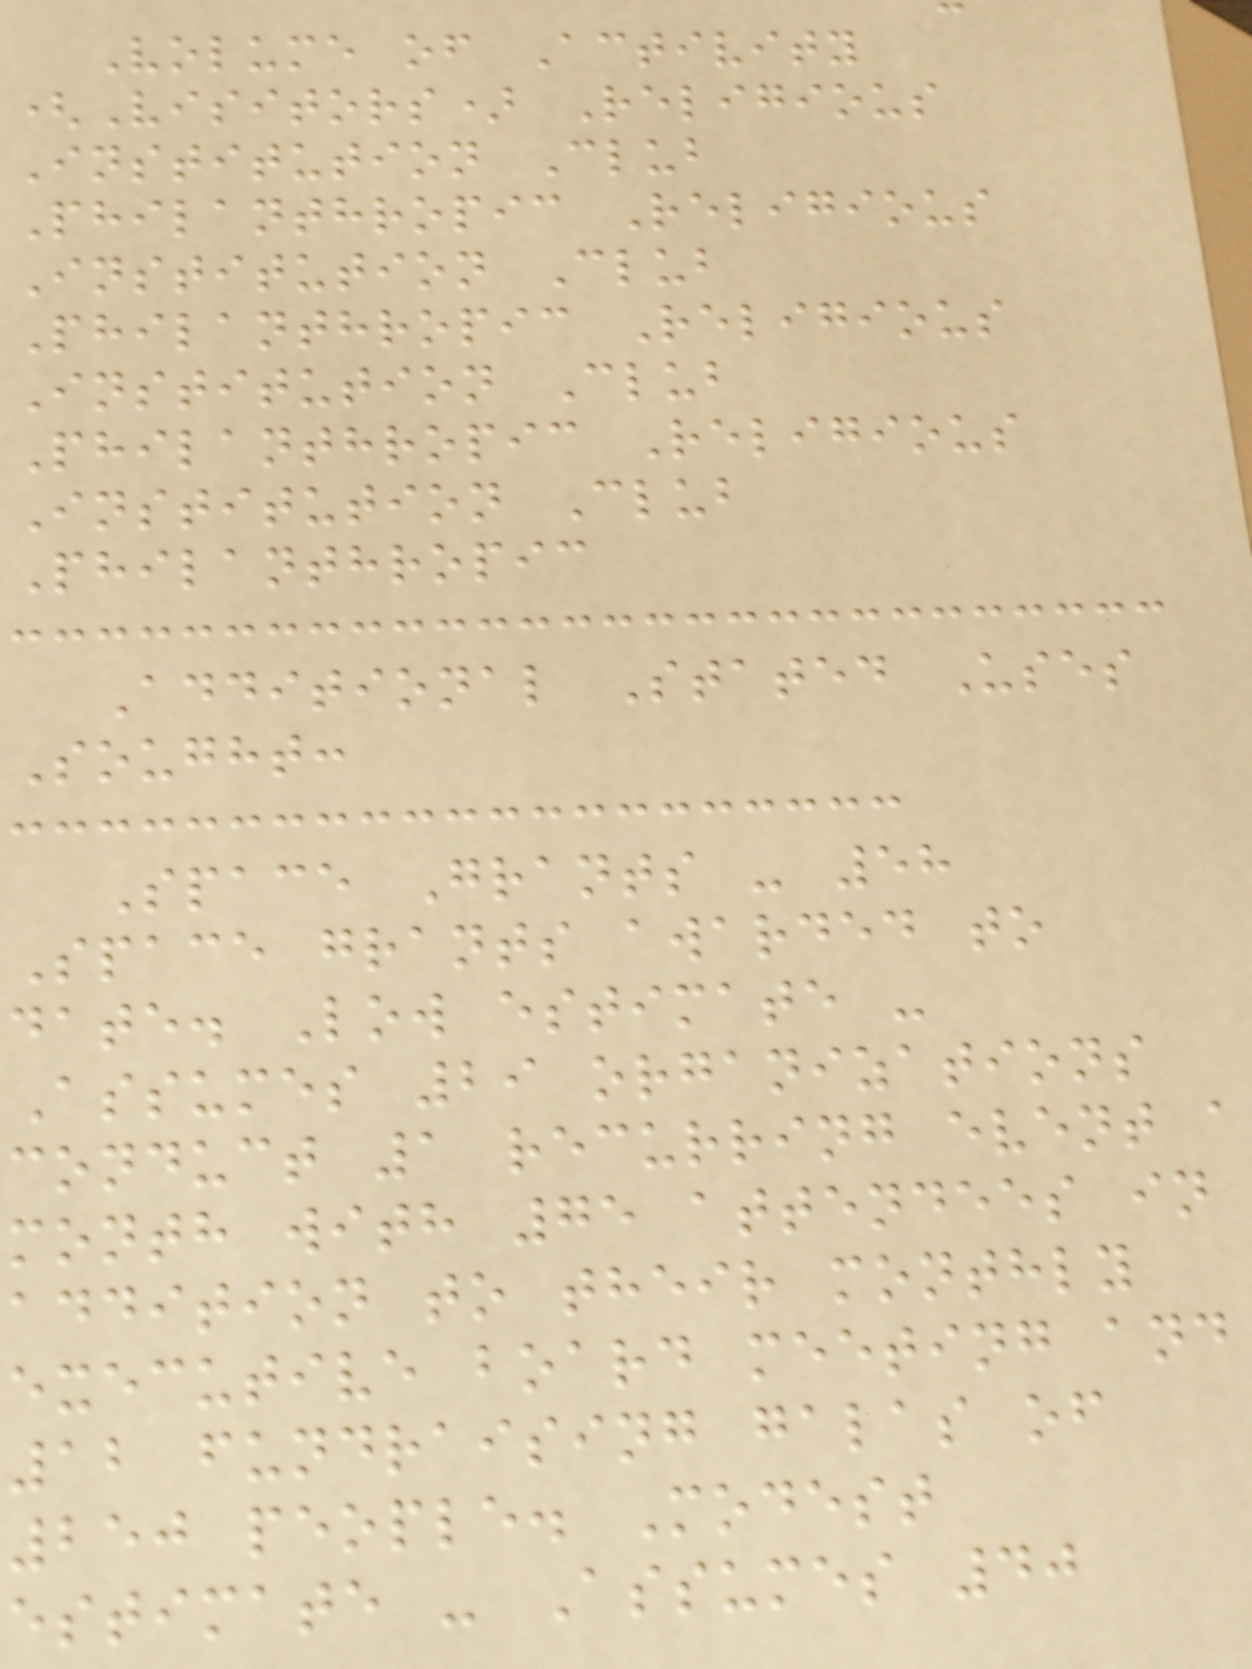Volume of Activity
(Visitors) Religious
Institution Club
Philanthropic Religious
Institution Club
Philanthropic Religious
Institution Club
Philanthropic Religious
Institution Club
Philanthropic
Additional Stated Uses
Sought:
Space Grants - 58
Space grants awarded to
date. Low estimate -
Assumes 29 organizations
conduct 1 recurring event a
month with 75 attendees in
addition to their monthly
executive board meeting and
12 fundraising galas of
250 people. Modest
estimate - Assumes 40
